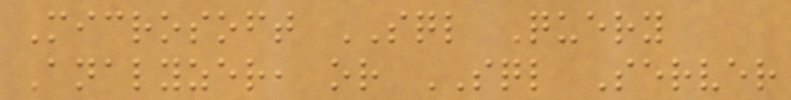Microsoft SQL Query
Analyzer, or SQL Server
